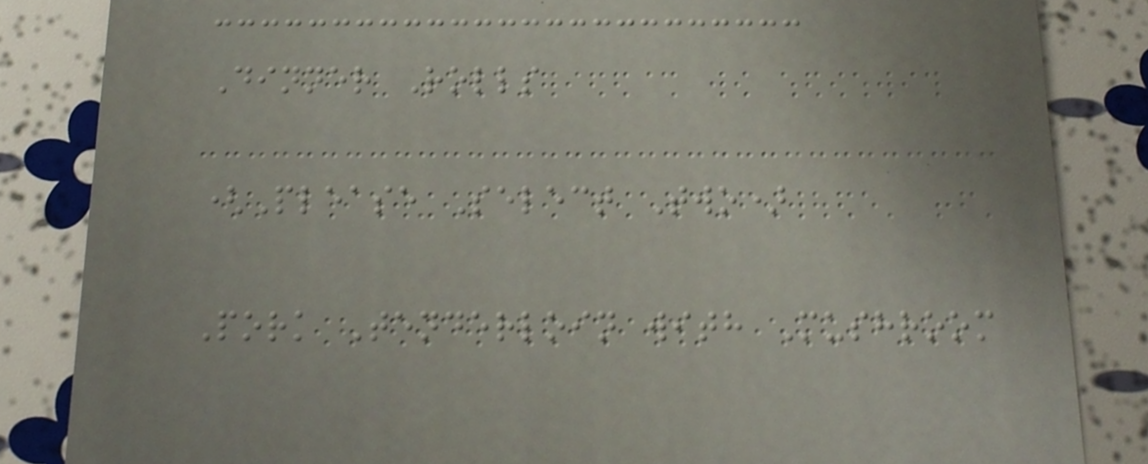Dinner Rolls
(Please Select Two)
Pork Tenderloin with Mushroom
